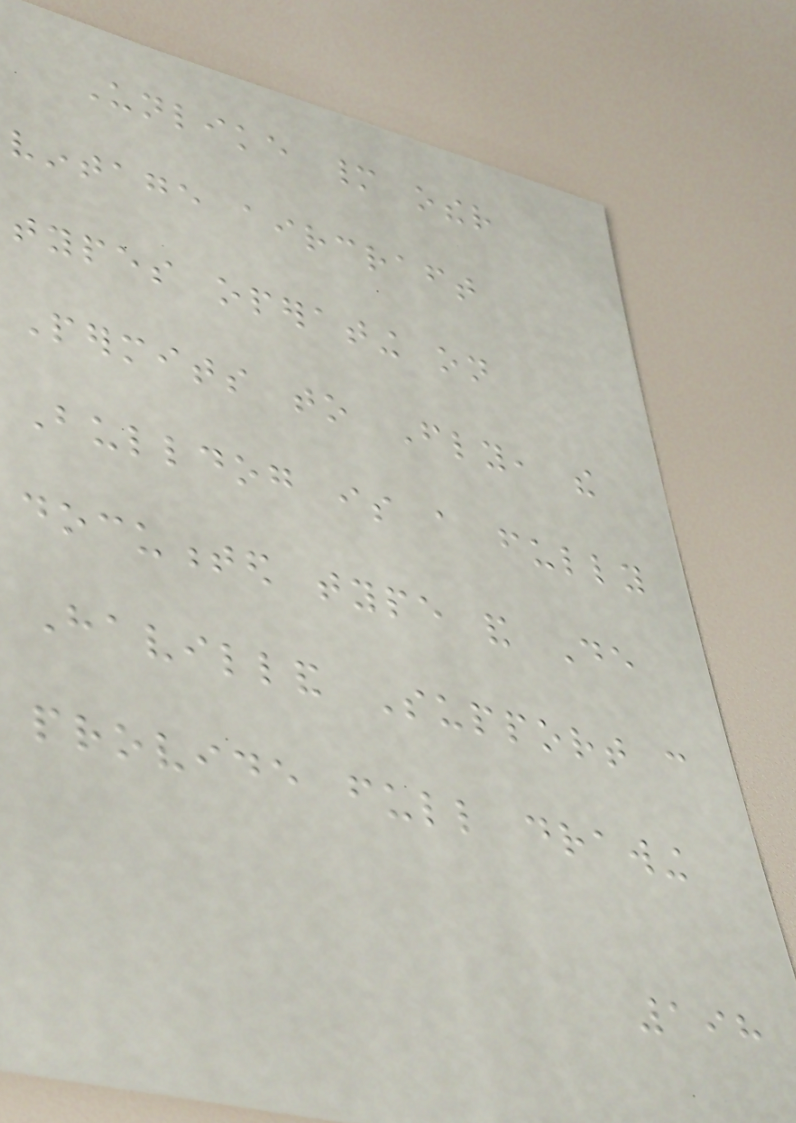Unlike many other
vintage aircraft
types operating on
Permits to Fly, the
Bulldog is a fully
documented type and De
Havilland Support can
provide full drawing
198
